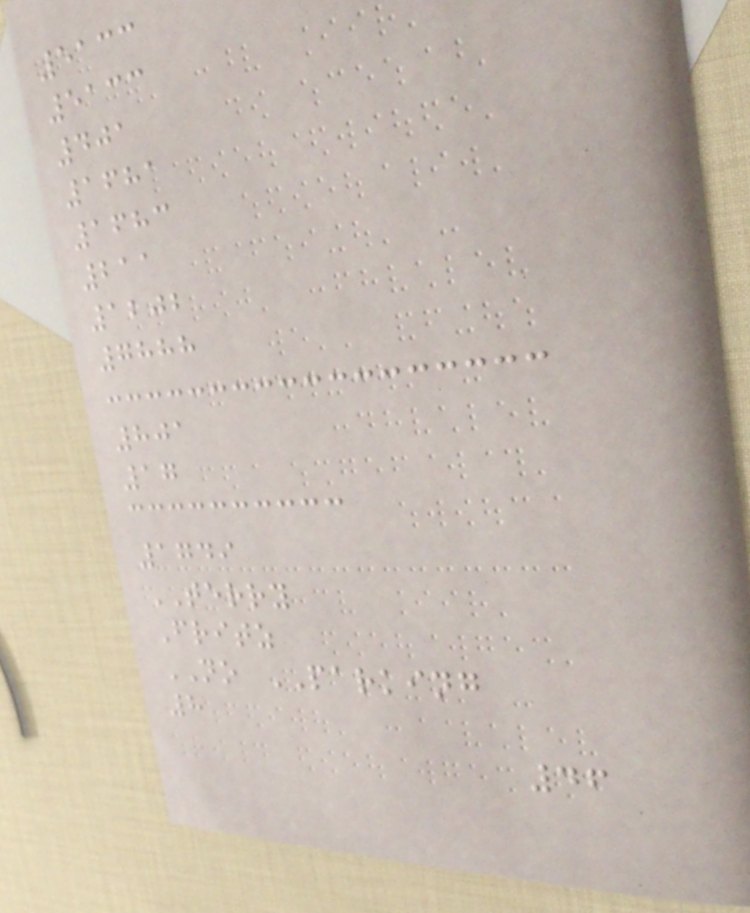5133
5133
401
1681
1683
211
1202
7888
801
17
1749
TERRY
Fritz
NO PARKING
8
46
